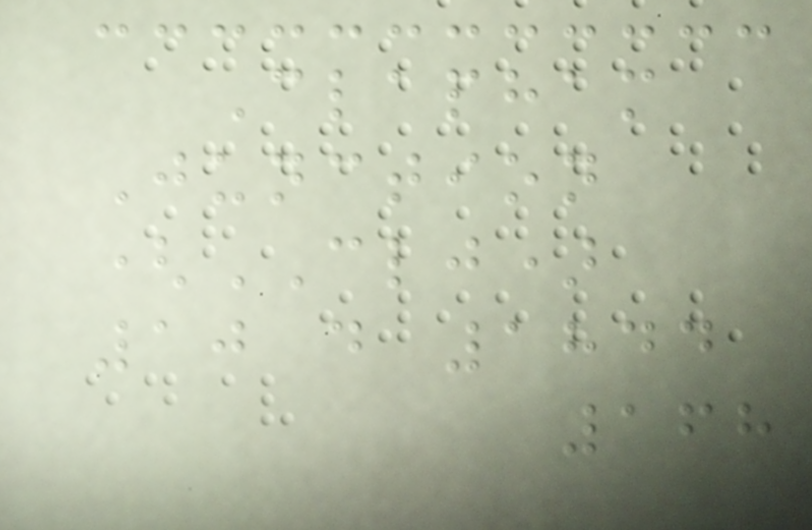Clapham
Junction
(CLJ)
10 d 1844
168
